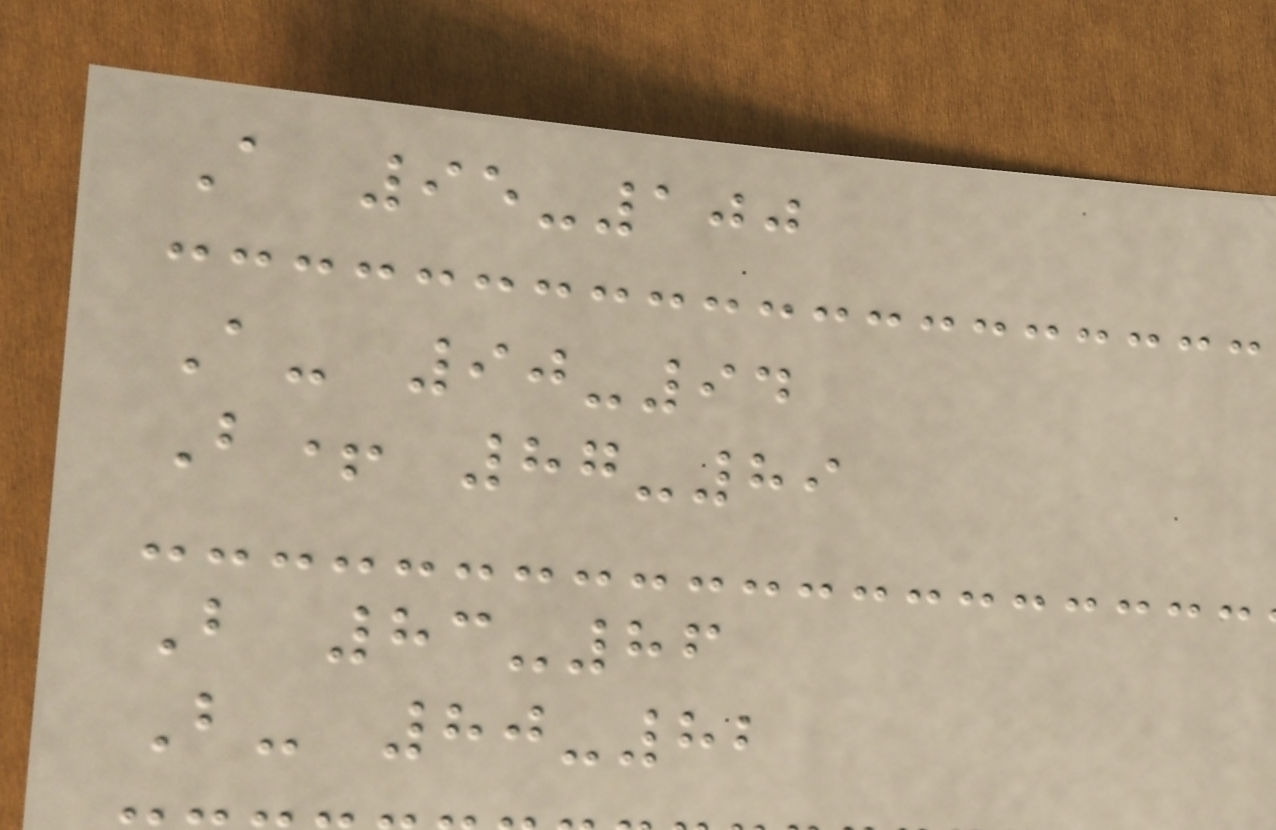A 95-100
A- 90-94
B+ 87-89
B 83-86
B- 80-82
